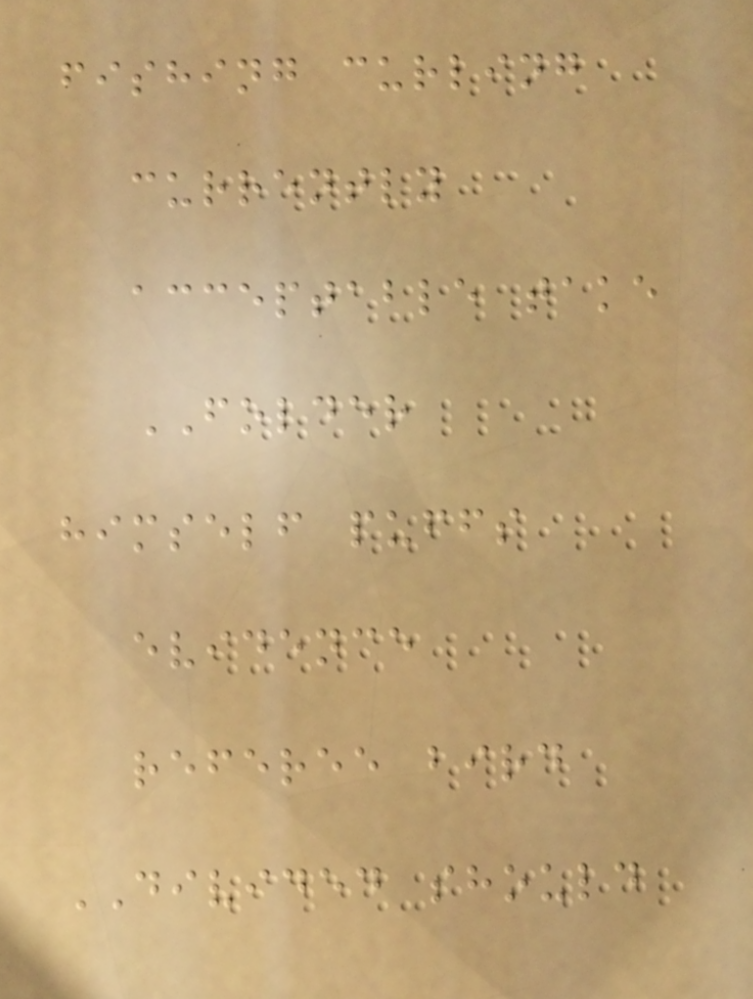fishing curling
currently
acceptable take
FOLDER
himself puffs
evidence
referee bird
DIVIDED should
